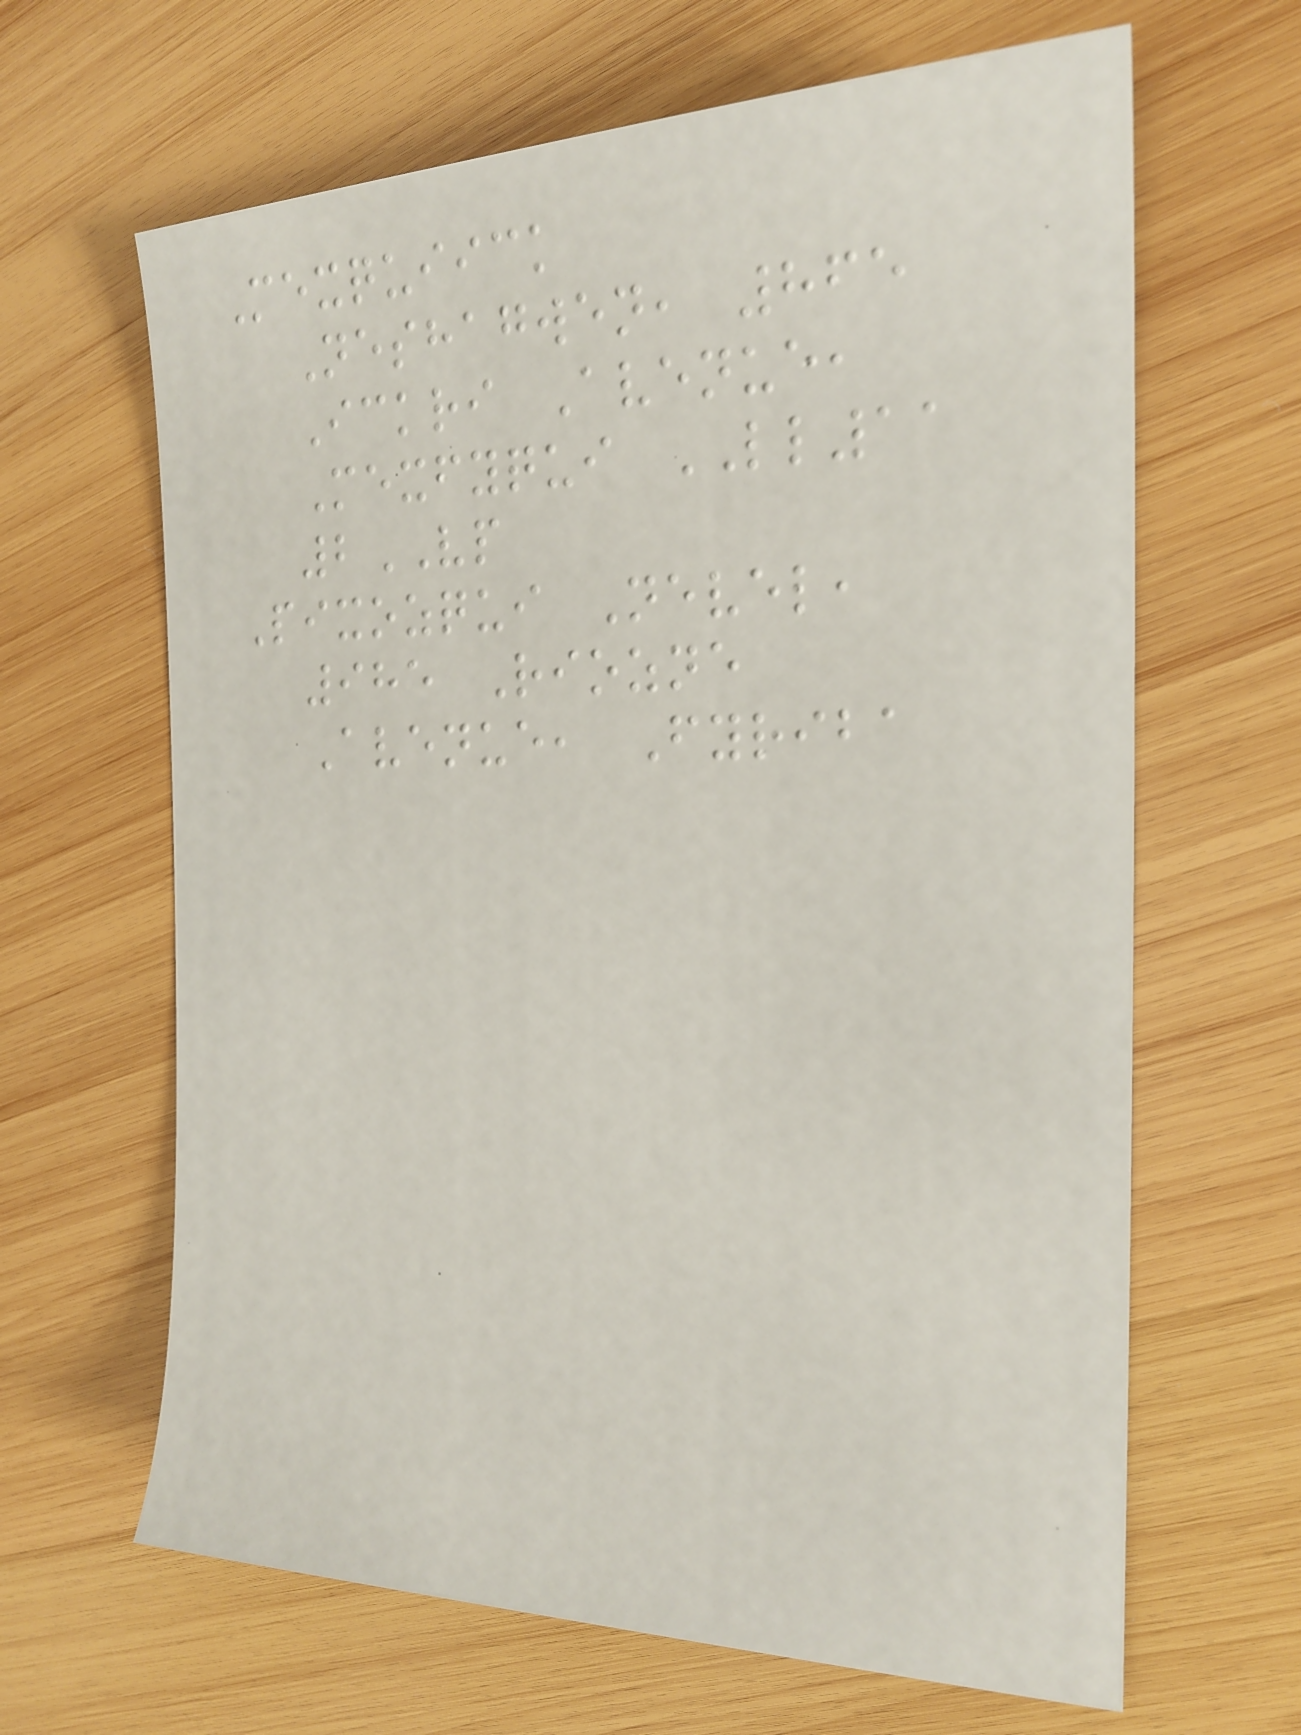Mexquiick
Neshagwen, 865
Ickri Avenue,
Mexfyqui LL11
2VP
Pixozqui Nevel,
985 Riozne
Avenue, Fyriba
